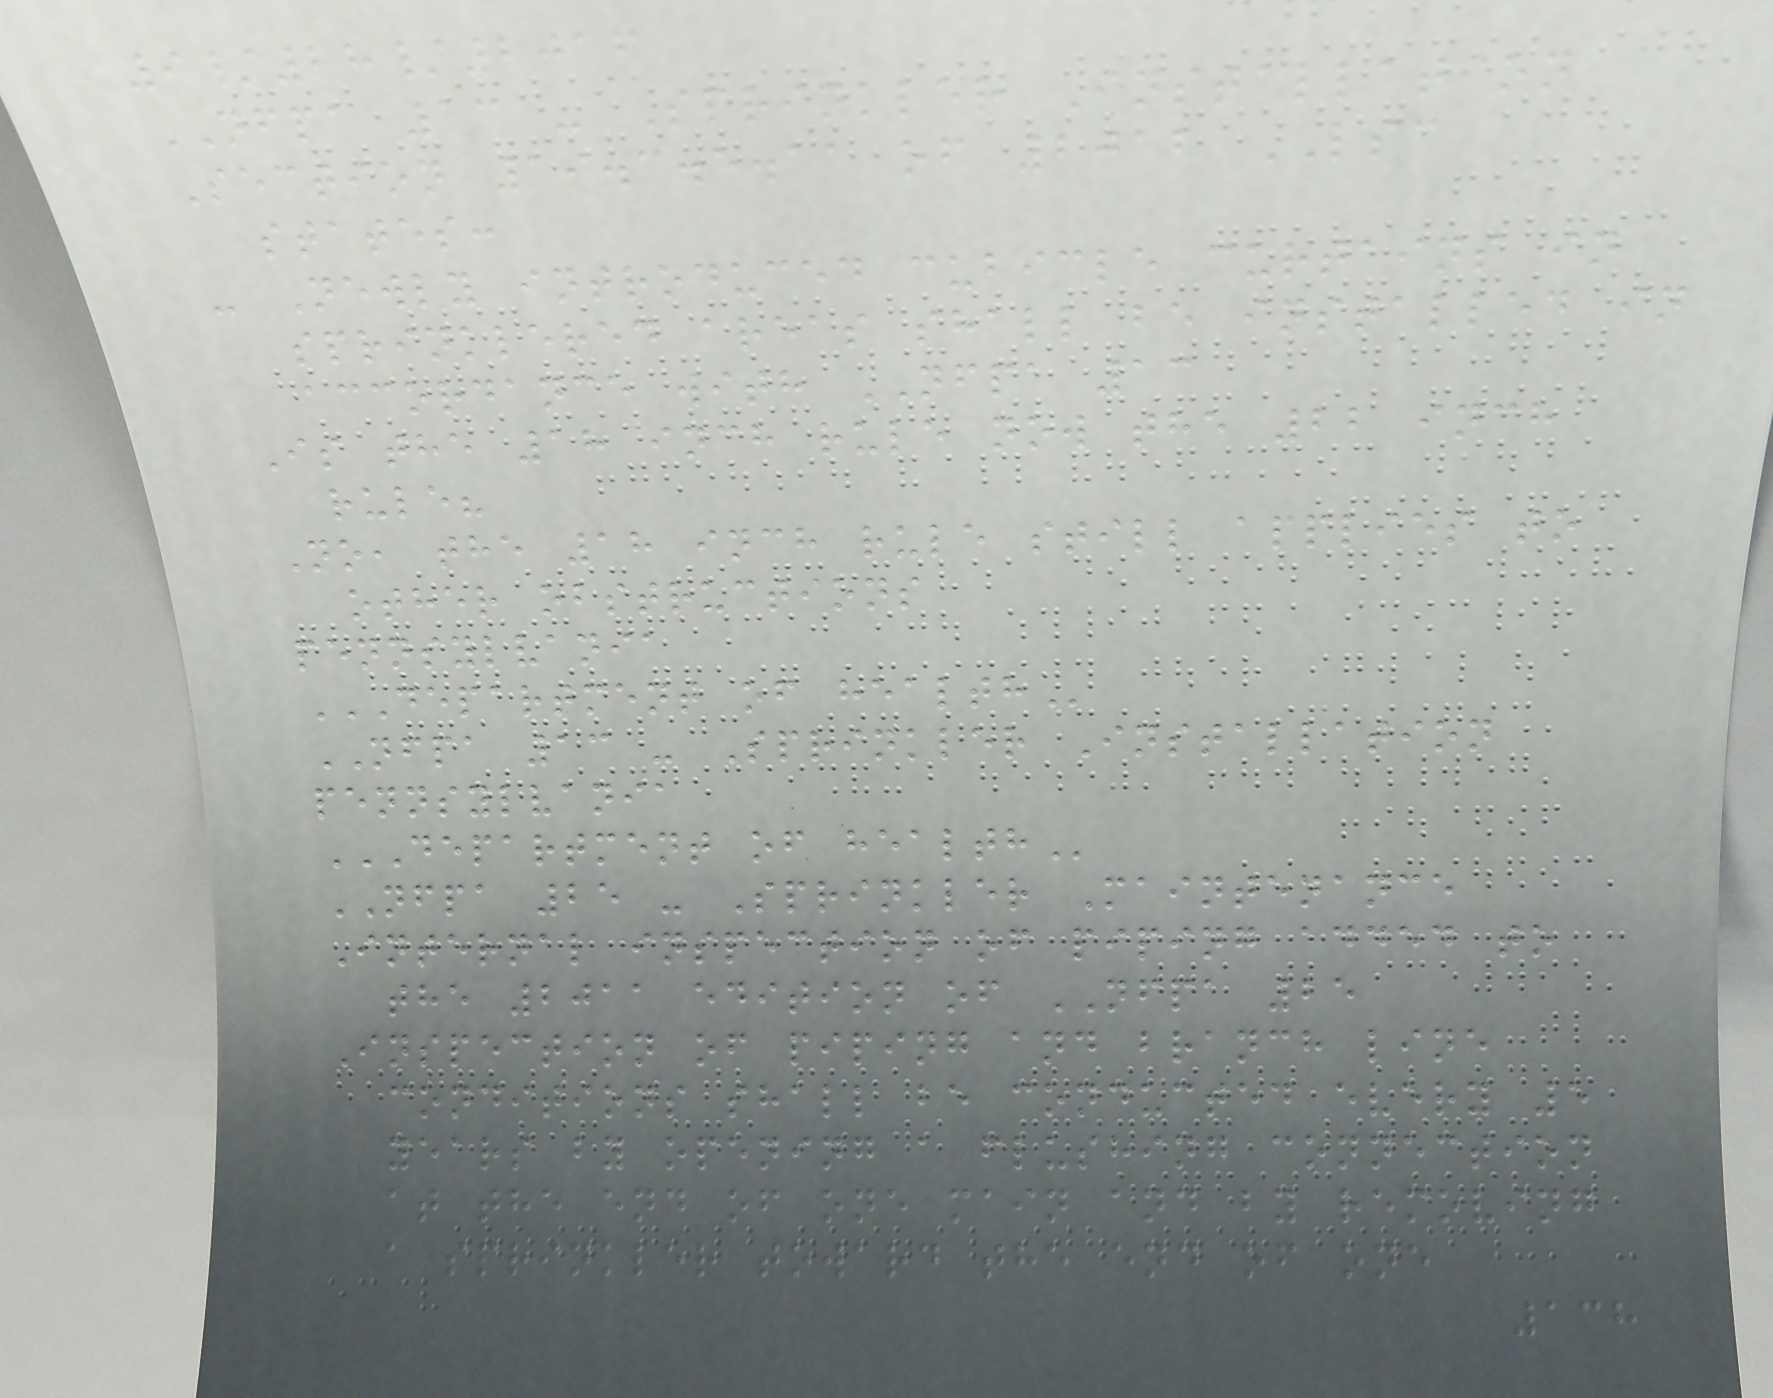9/28/2016
NFPA 13 - Sprinkler Installation
Section 19.3.5.11 of 2012 LSC
states:
- Newly introduced cubicle curtains in
sprinklered areas shall be installed in
accordance with NFPA 13
Is the 18 inch rule now the 22 inch
rule?
No, the 18 inch rule still applies to
other obstructions
pennsylvania
DEPARTMENT OF HEALTH
NFPA 13 - Sprinkler Installation
pennsylvania
DEPARTMENT OF HEALTH
NFPA 25 - Sprinkler Maintenance
Internal inspection of piping added to
the 2011 edition of NFPA 25
Inspection of piping and branch line
conditions shall be conducted every 5
years by opening a flushing connection
at the end of one main and by removing
a sprinkler toward the end of one
138
